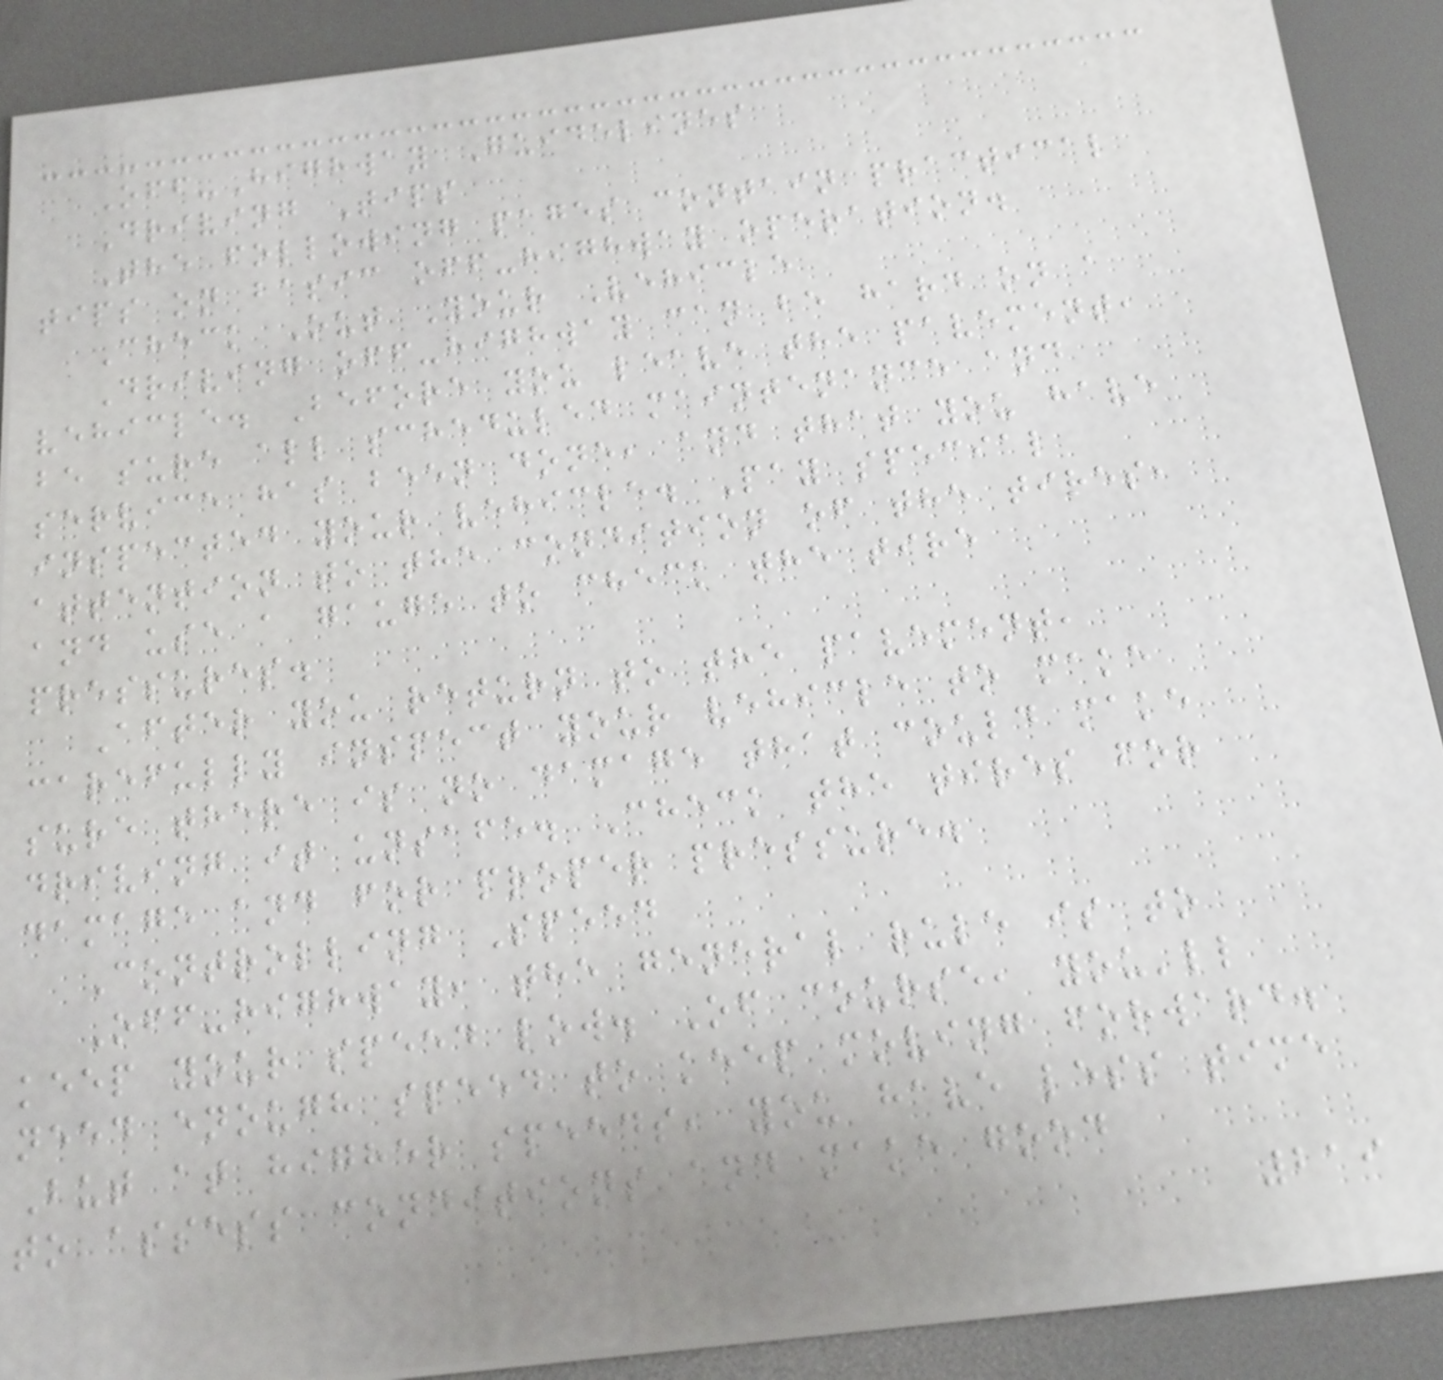Off-Highway Guidelines
Driving Tips
The following pages contain practical
tips on basic off-highway operation.
Check Out Your Vehicle
Driving off-highway can be hard on a
vehicle. Before you leave the pavement,
be sure all scheduled maintenance and
service has been done, and that you have
inspected your vehicle. Pay special
attention to the condition of the tires,
and use a gauge to check the tire
pressures.
After you return to the pavement,
carefully inspect your vehicle to make
sure there is no damage that could make
driving it unsafe. Check the tires for
damage and for proper pressure.
Controlling Speed
Off-highway, the general rule is to
keep your speed low. Of course, you'll
need enough speed to keep moving forward.
But at higher speeds, you have less time
to assess conditions and make good
219
